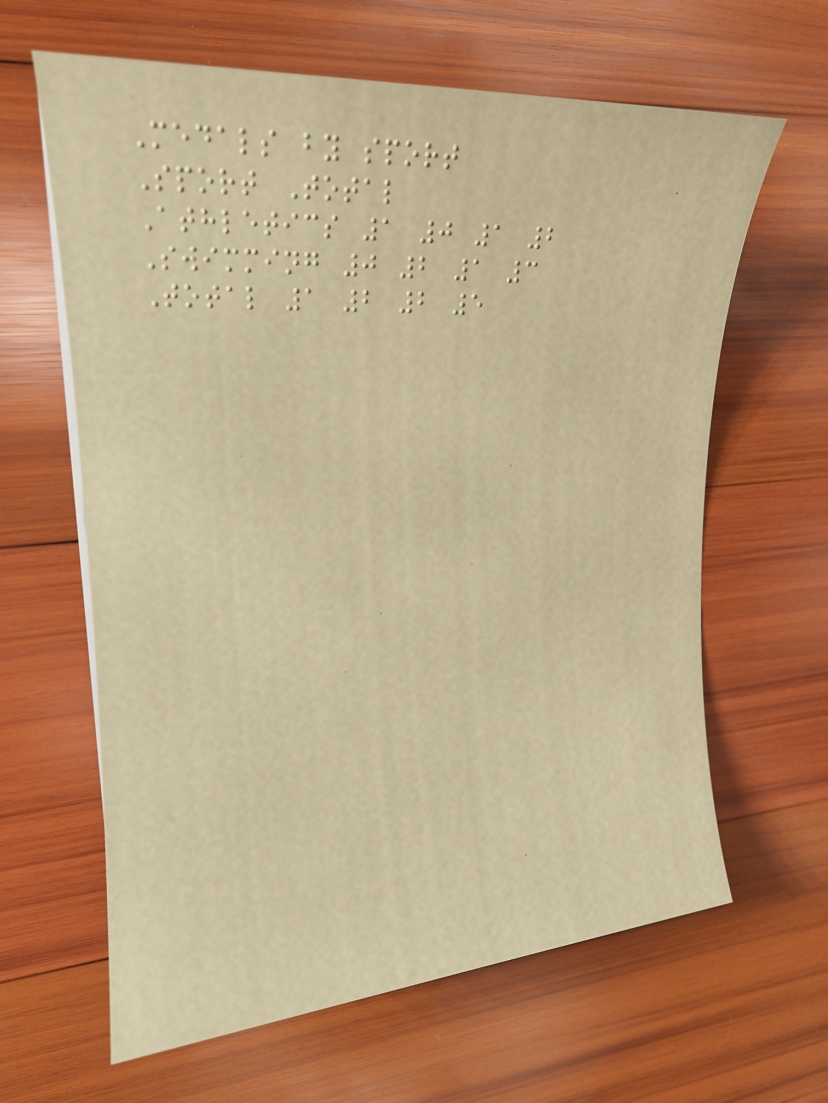Medals by sport
Sport Total
Athletics 1 0 1 2
Swimming 0 2 1 3
Total 1 2 2 5
